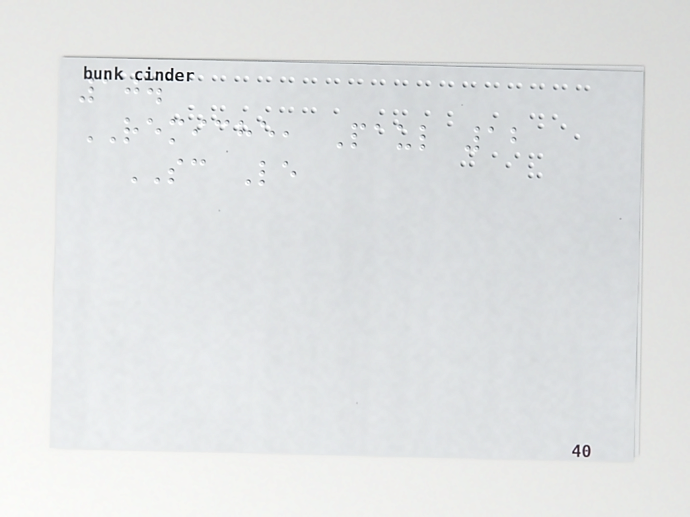10.
REMICHE, Paul 12
SC Le
